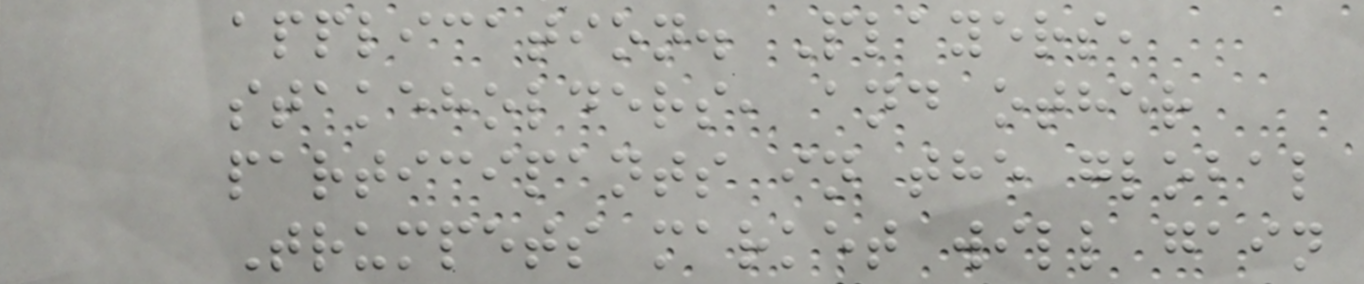application. Players,
stakeholders, and other
participants in the global
Trumpets market will gain
